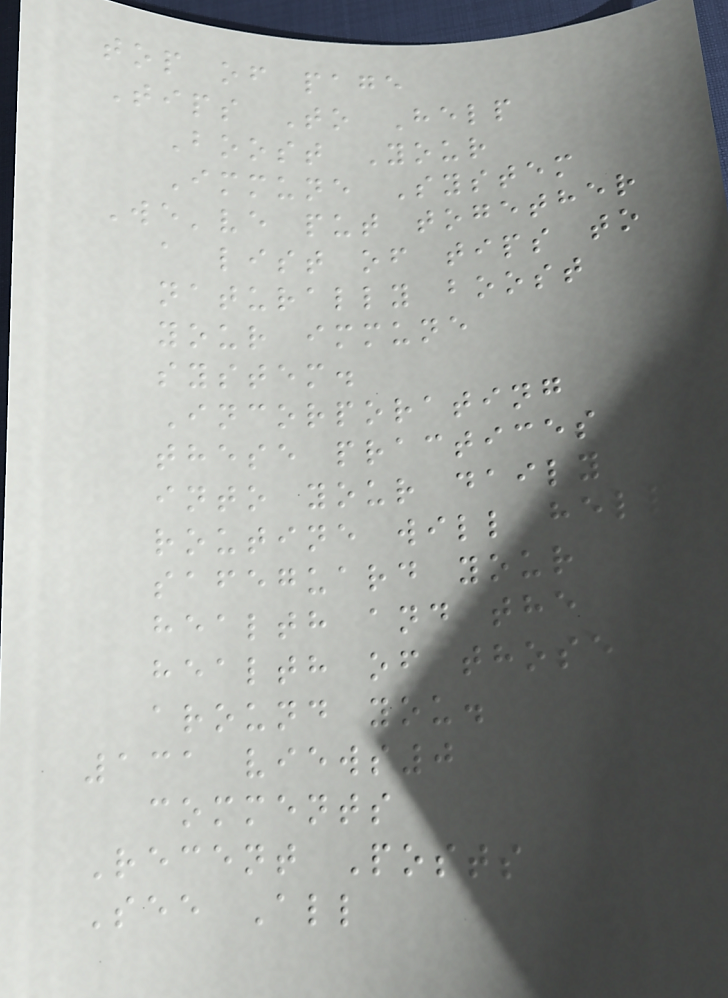top of page
Tips To Help
Boost Your
Immune System
We've put together
a list of tips to
naturally boost
your immune
system.
Incorporating
these practices
into your daily
routine will help
safeguard your
health and the
health of those
around you.
131 views0
comments
Recent Posts
See All
